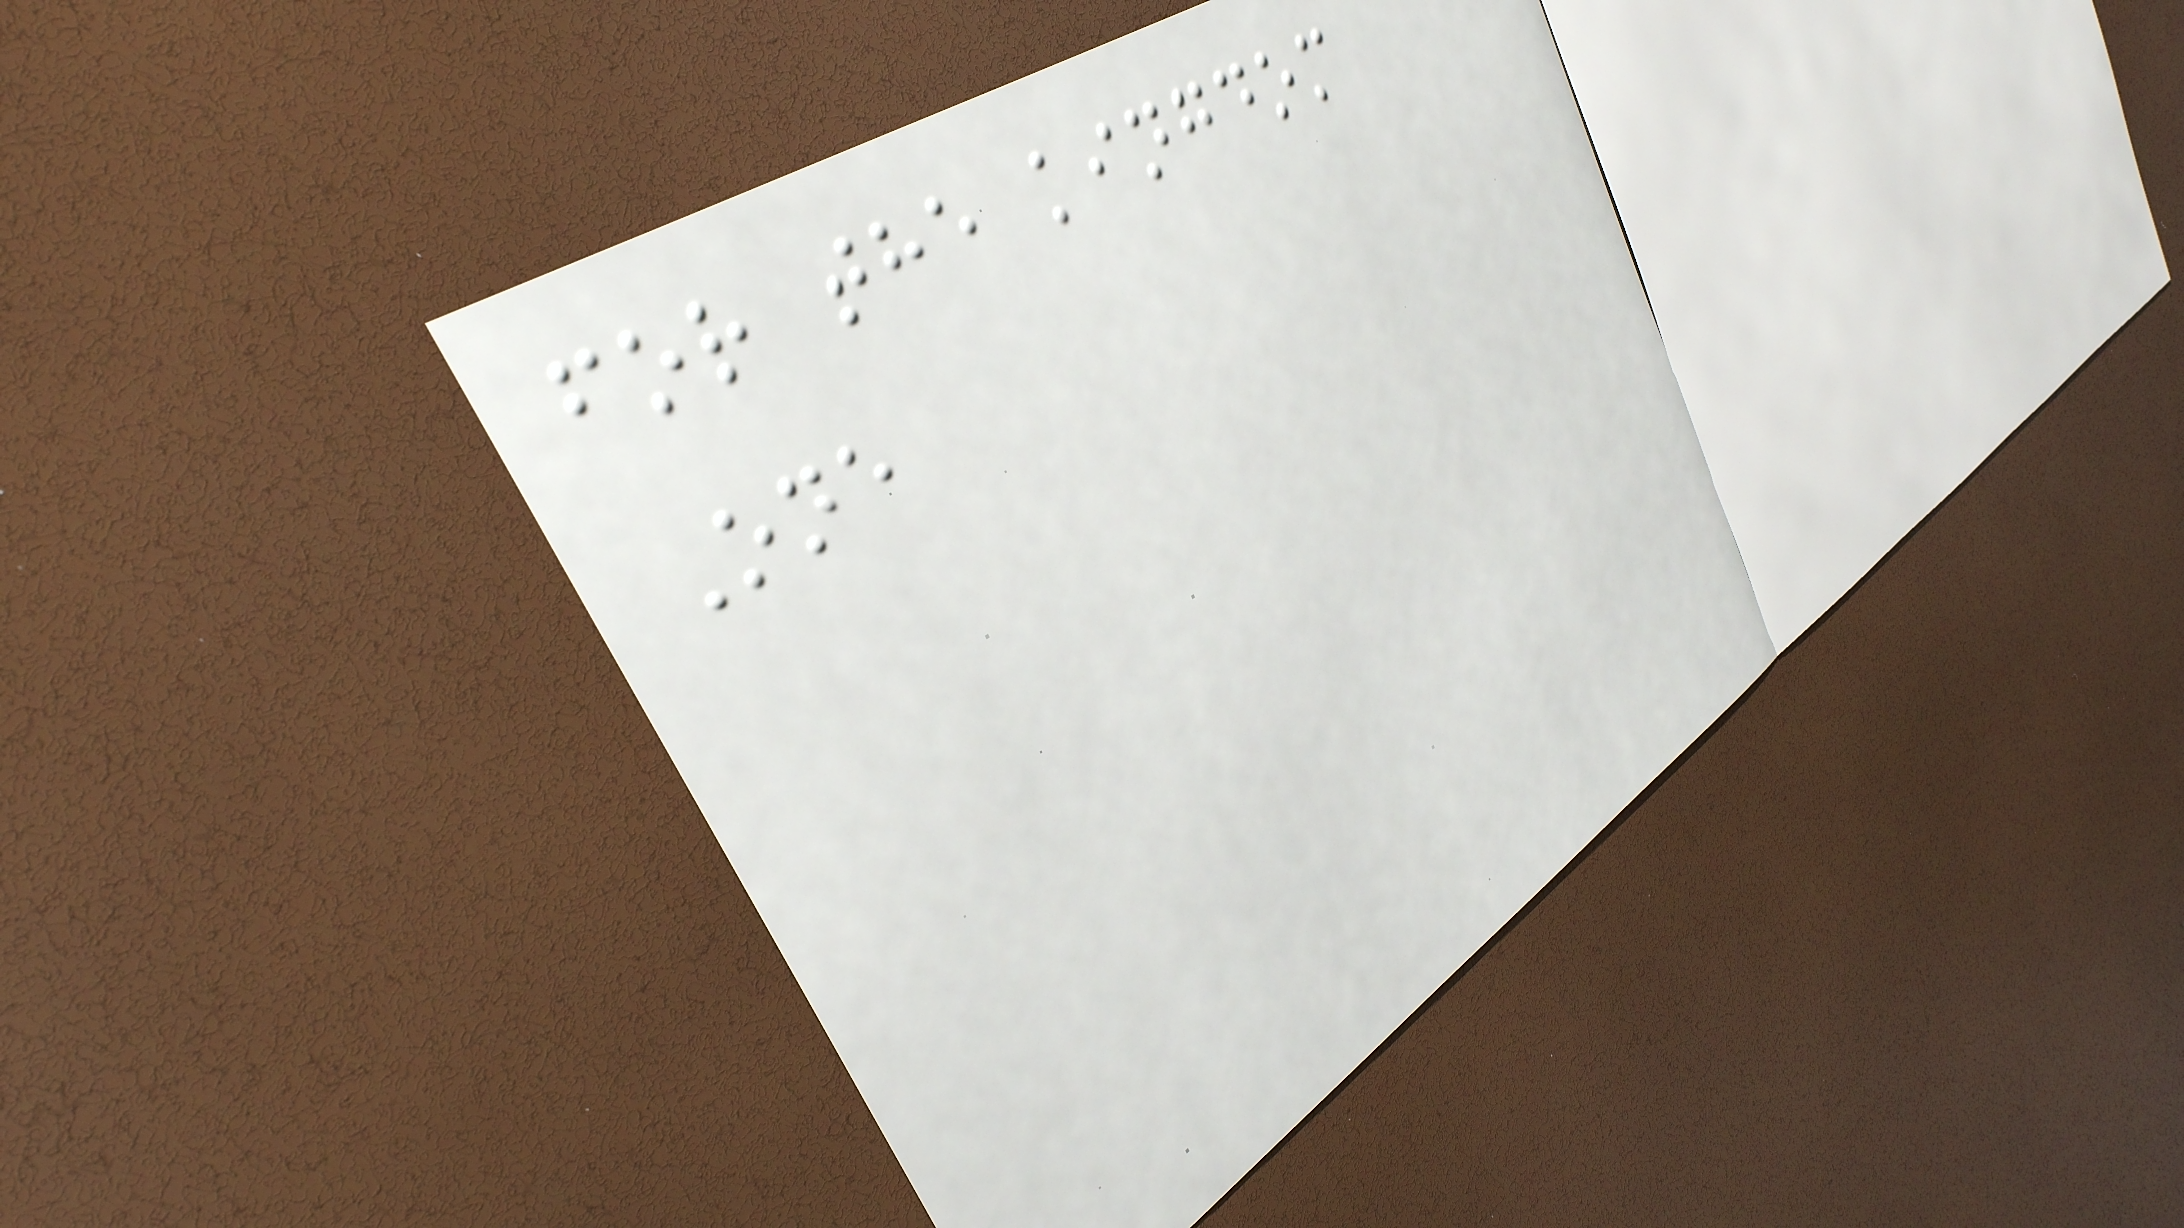for the kingdom
One
